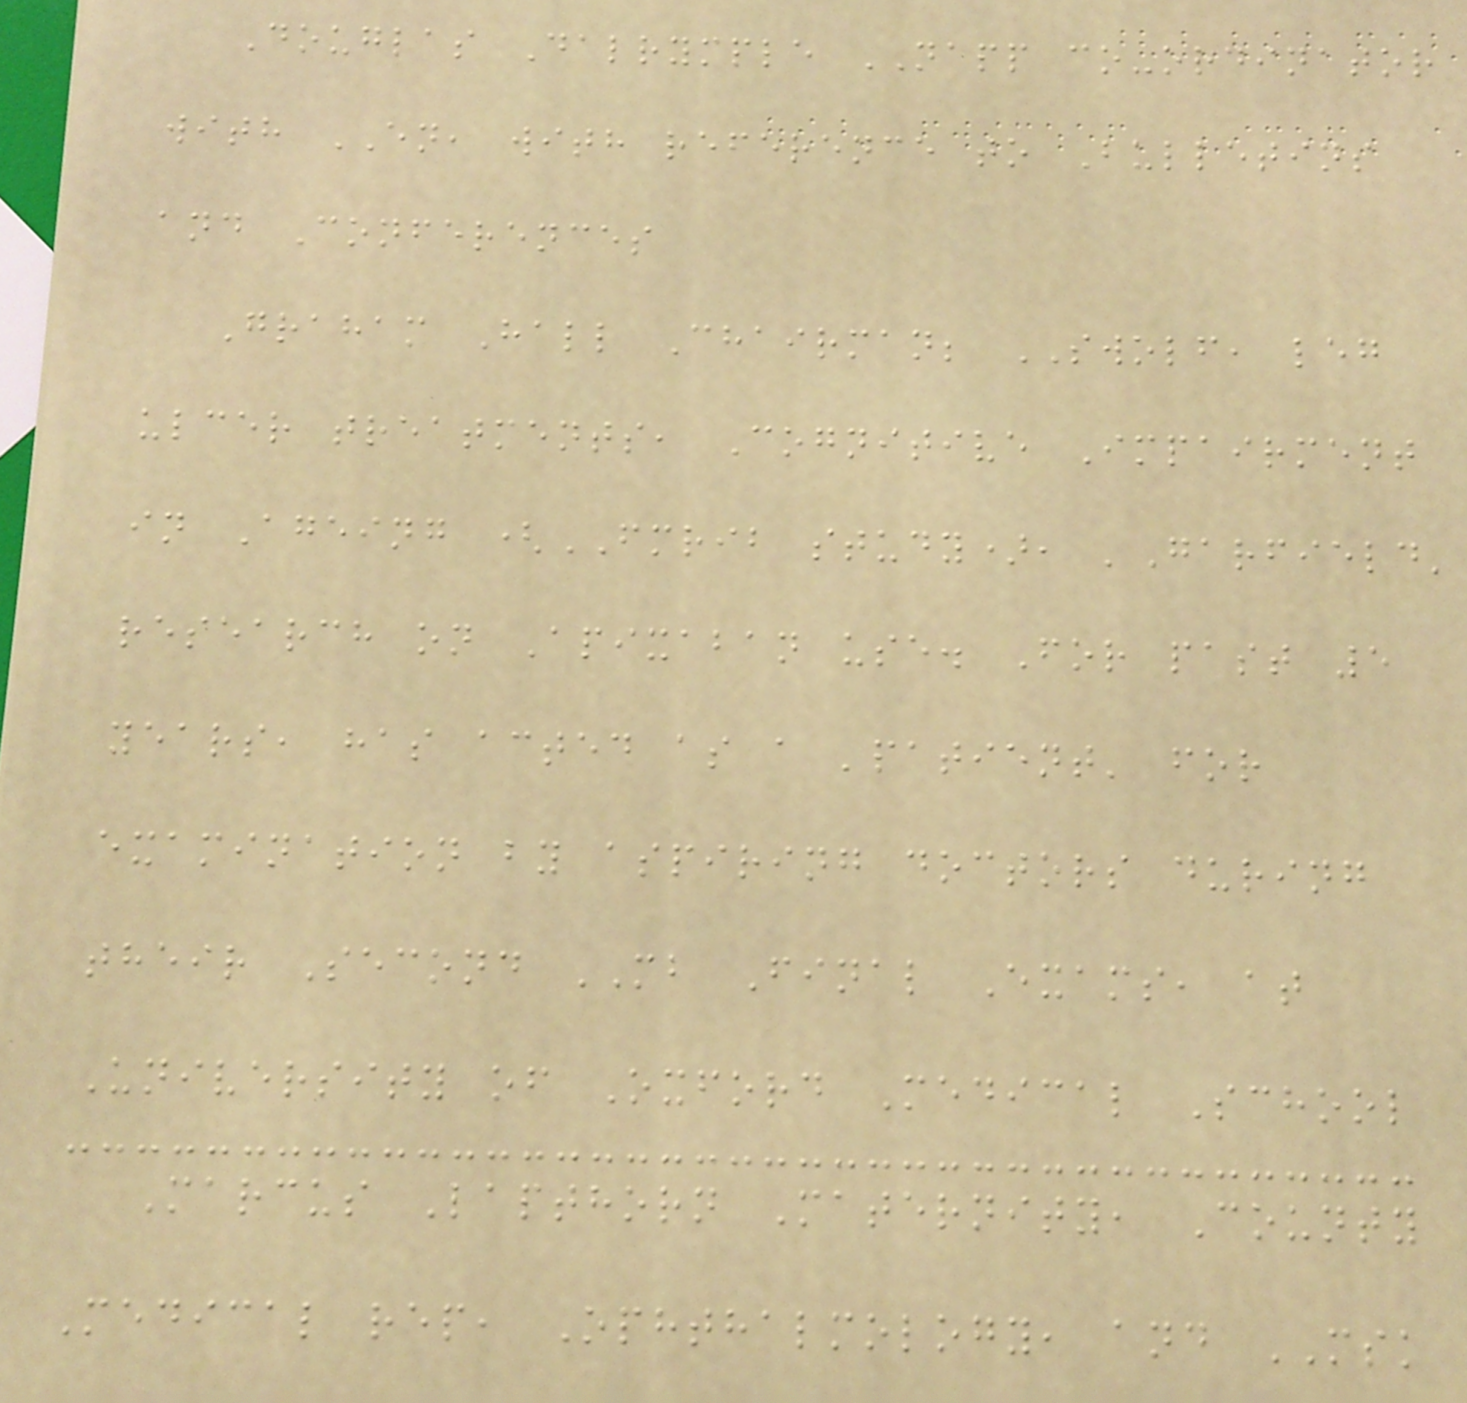Douglas Dalrymple NAPP co-ordinator
with EN, with reference to Bulletins
and Conferences
Graham Hall Chairman; SWOLF, leg
ulcer treatments, Cognitive Impairment
in Ageing (FMRIB study), 'Garfield'
research on Apixaban use. For past 5
years, has acted as a 'patient' for
examination by aspiring doctors during
their Second MB Final Exams, at
University of Oxford Medical School
Marcus Lapthorn Maternity, County
Medical rep, Ophthalmology, and MSK
